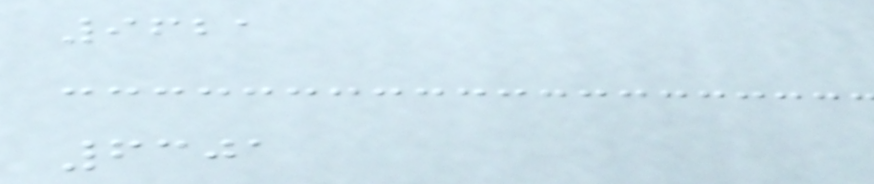9621
6301
